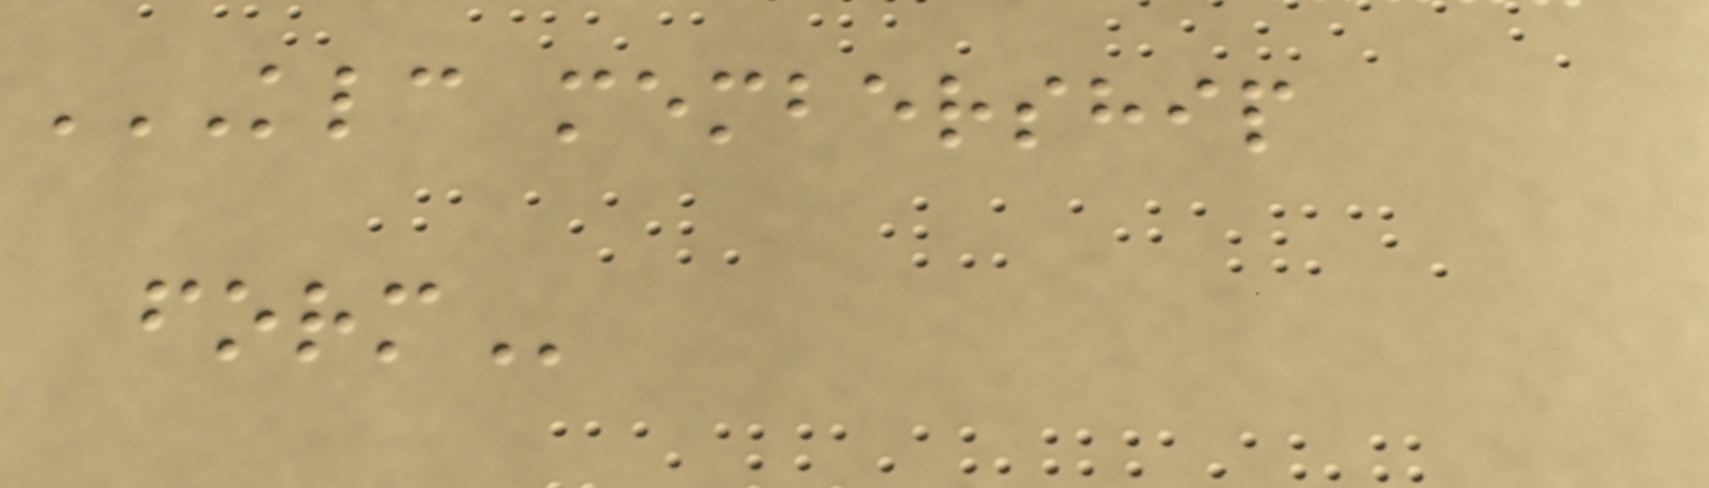KLC MEMBERSHIP
FORM
